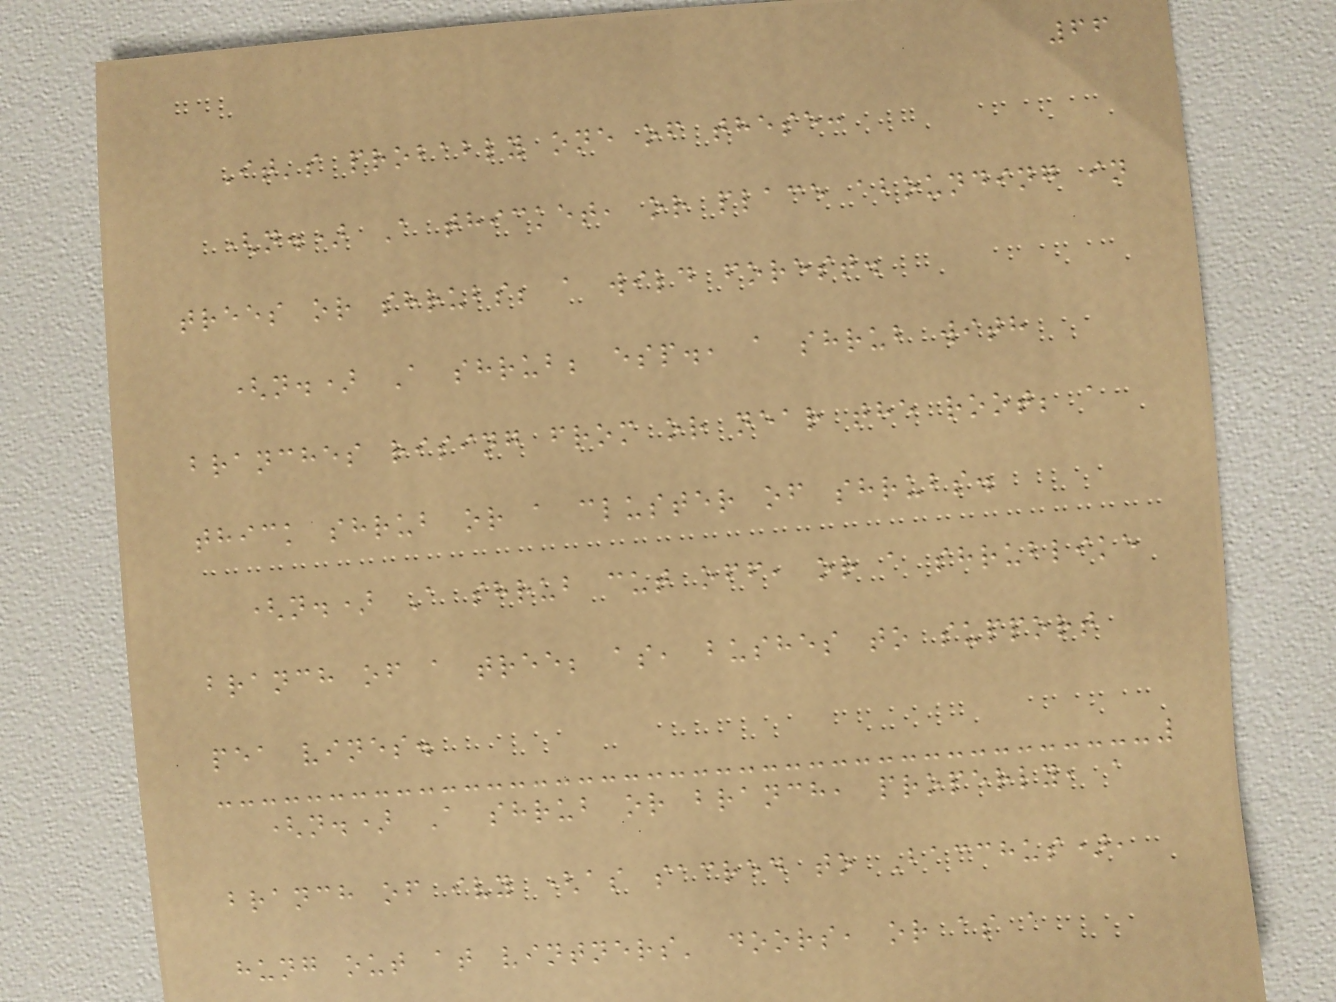66
It's probably one of these:
(n.) A thicket, or place abounding in
trees or shrubs; a wild forest.
(n.) A shrub; esp., a shrub with
branches rising from or near the root; a
thick shrub or a cluster of shrubs.
(n.) A shrub cut off, or a shrublike
branch of a tree; as, bushes to support
pea vines.
(n.) A shrub or branch, properly, a
branch of ivy (as sacred to Bacchus),
hung out at vintners' doors, or as a
